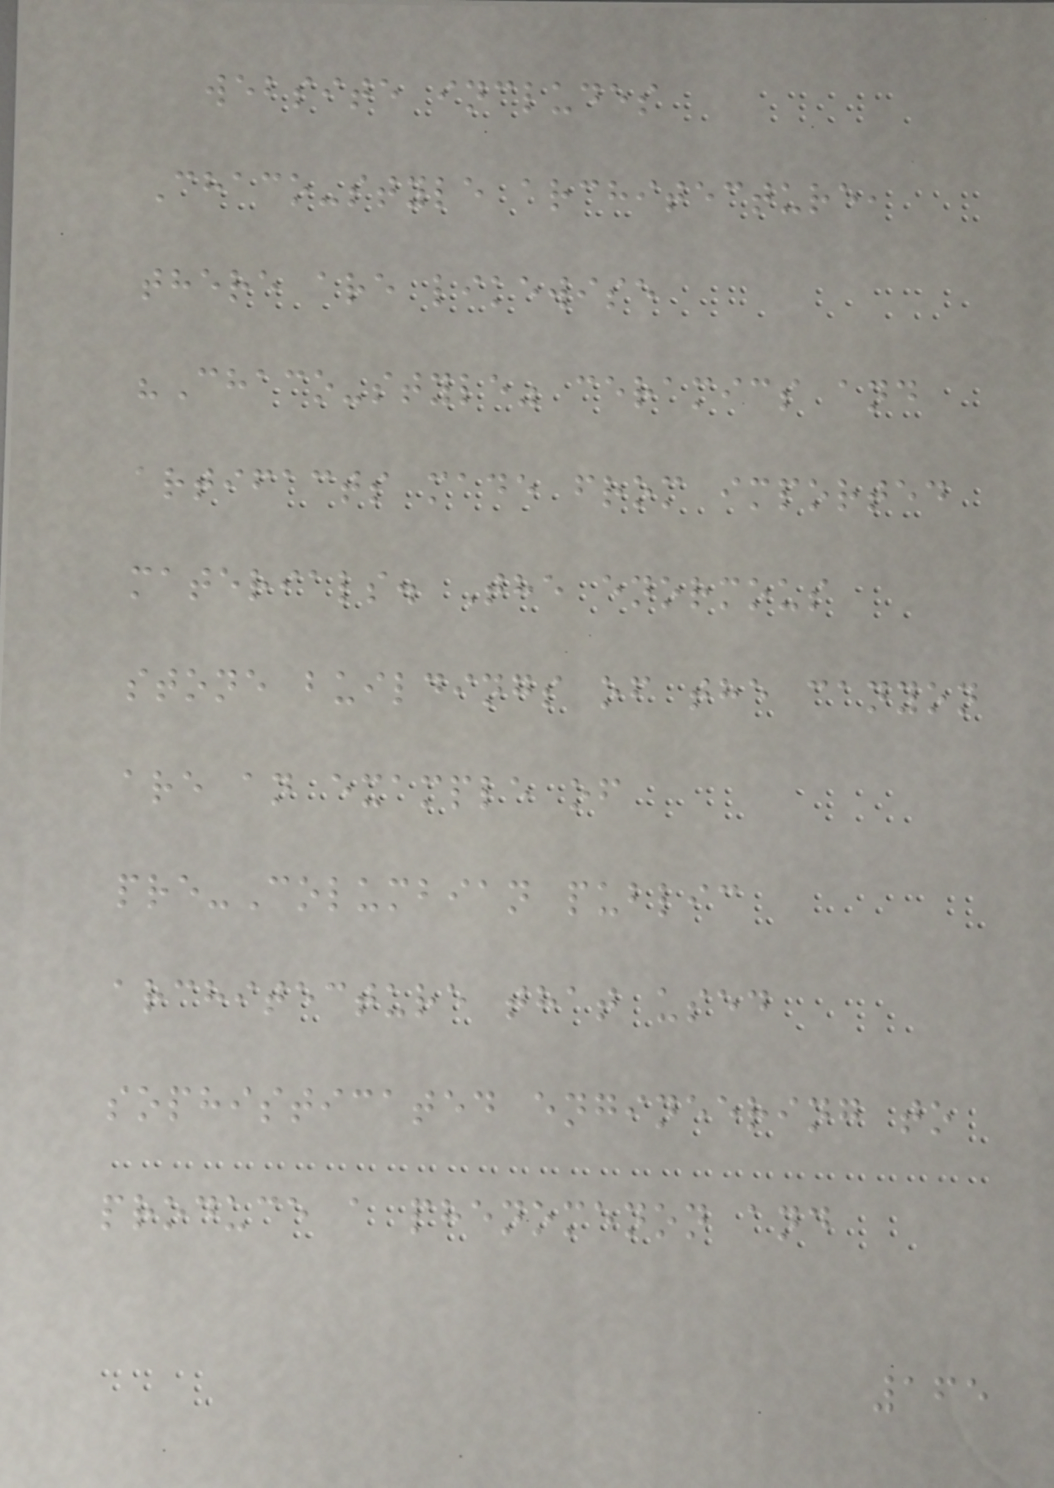website includes
Chaco-style architecture,
there are likewise
"Chaco-style" ceramics and
artifacts made from imported
materials. The enormous
stone buildings of the canyon
are an example of
pre-Columbian public
architecture that used
sophisticated engineering to
produce a phenomenon and
165
